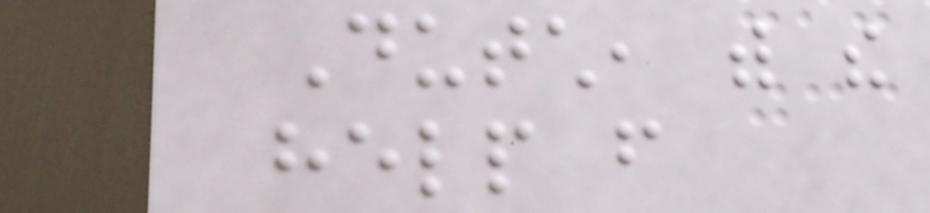Dutch, with the
help from
